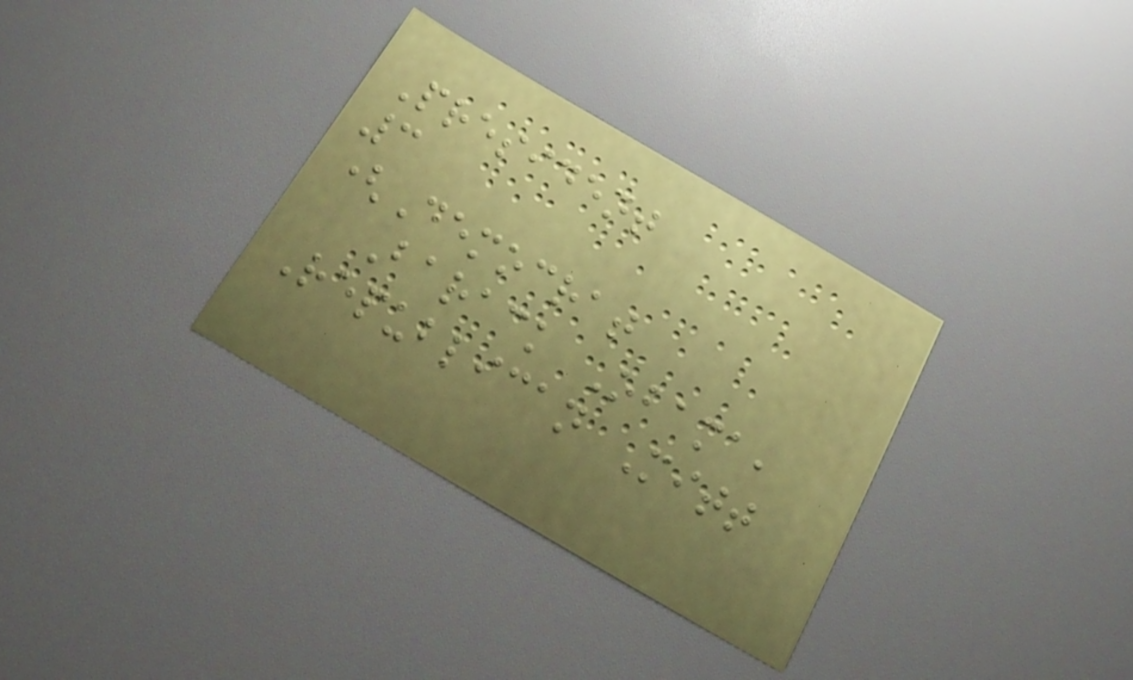President
3
(Democrat
Barack Obama,
Republican Mitt
